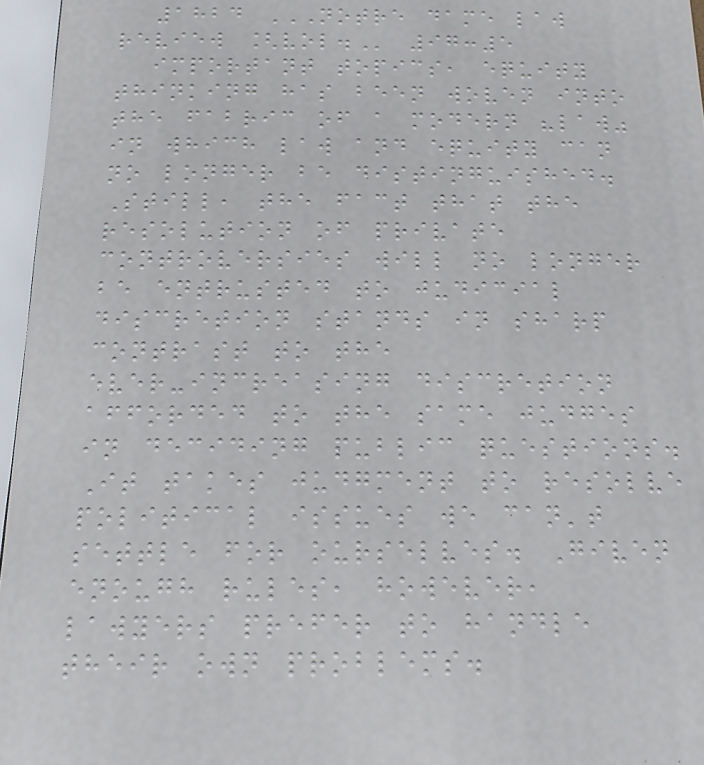1824 NOTRE DAME LAW
REVIEW [VOL. 97:5
important topics, equity
thinking has been woven into
the fabric of a modern "law"
in which law and equity can
no longer be distinguished.
Still, the fact that the
resolution of private
controversies will no longer
be entrusted to judicial
discretion stands in sharp
contrast to the
ever-increasing discretion
afforded to the same judges
in deciding public questions.
It takes judgment to resolve
political issues we can't
settle for ourselves. Given
enough rules, however,
lawyers prefer to handle
their own problems.
